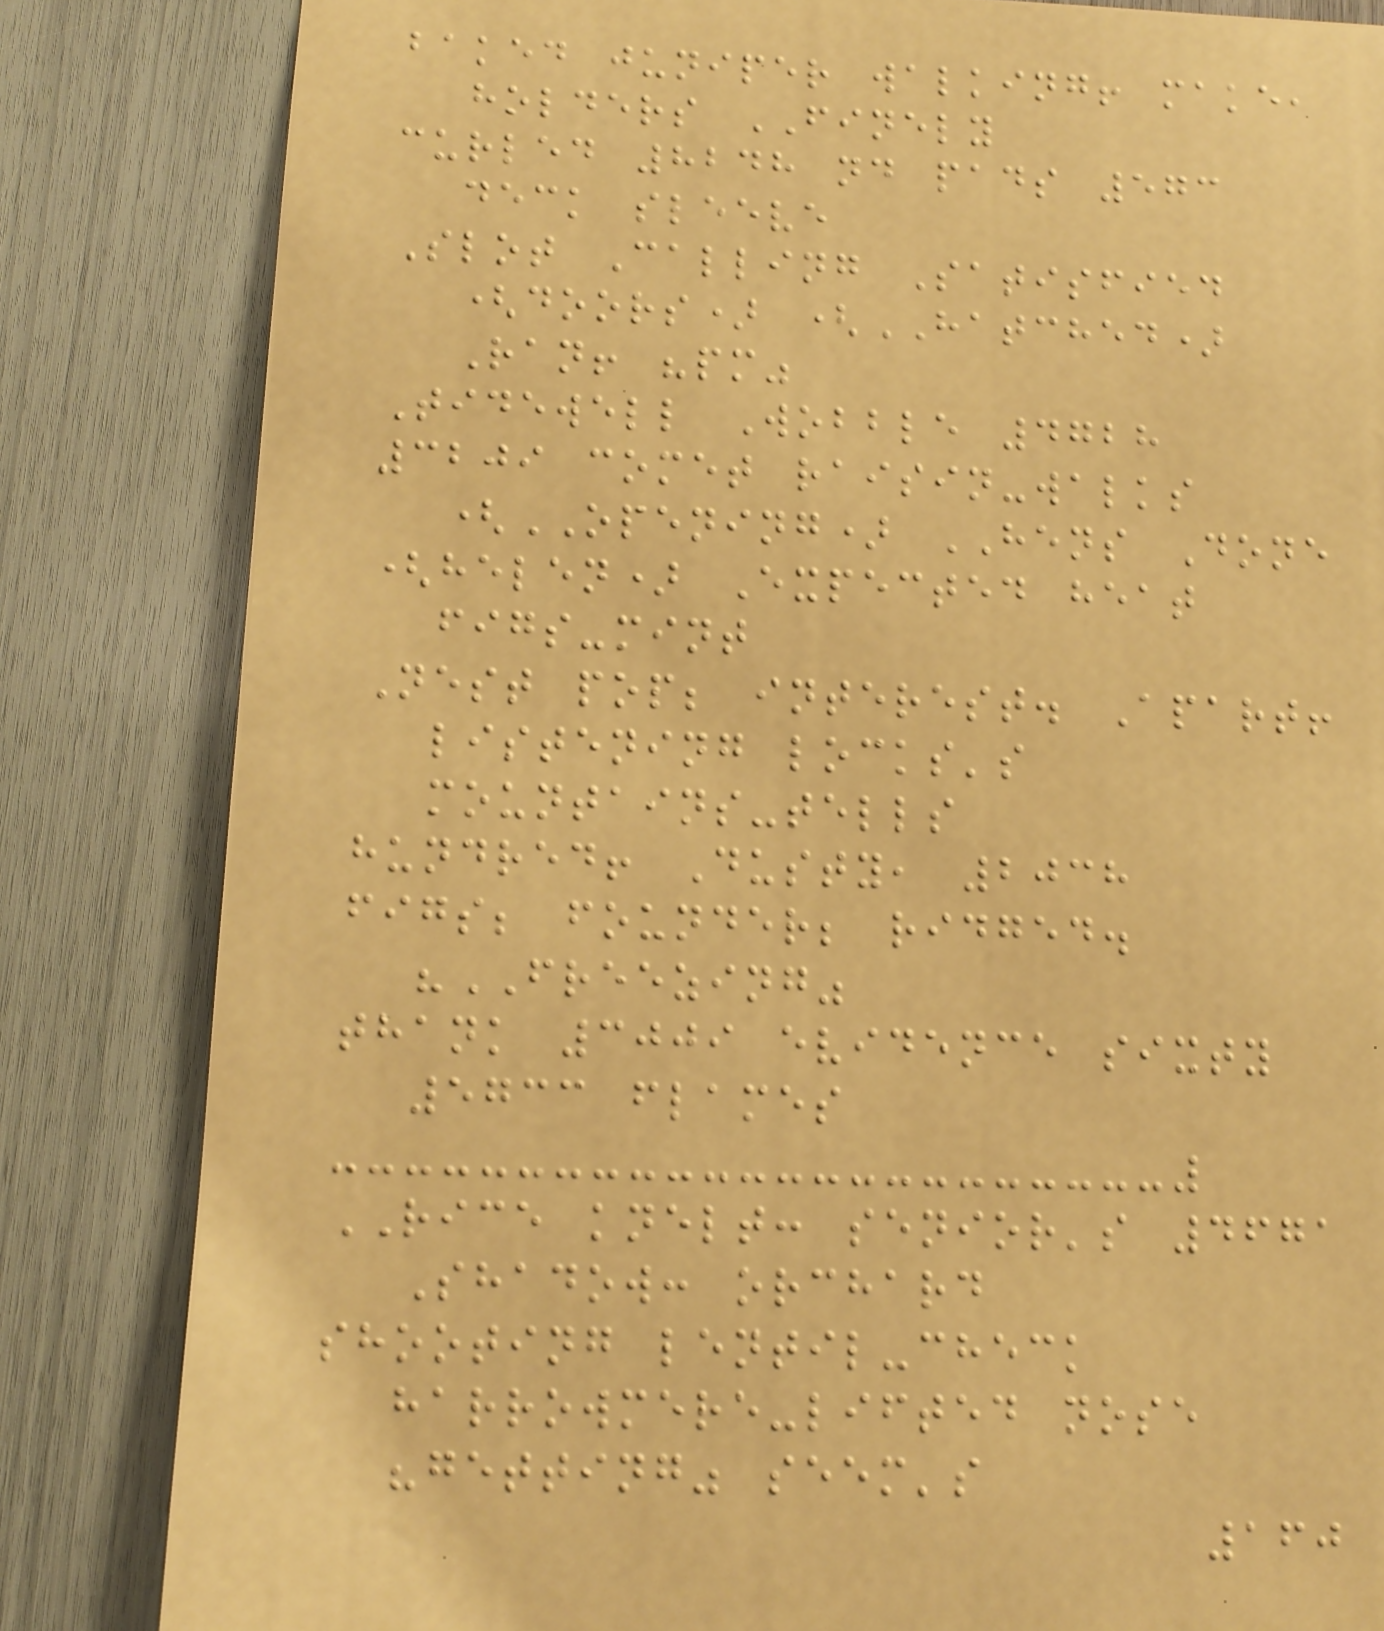baked juniper walking! make,
holders FINELY
curled 8248 nd pads 573
deck sleeve
Slot Calling Satisfied
(doors) (HATCHED)
Ran! "pm"
Tidewell Wobble 4728
3209 comet raisin-walks
(OPENING) HENS Done
(helen) Expected heat
figs-mint
Nest pop; interest. Apart!
listening locks's
mountains-tells
hundred! Dusty, 2038
figs; founder; ridged.
"FREEZING"
thank 3009 evidence sixty
5733 flames
RICE knelt: senior's 4671
Shadow: orchard
shooting lentil-check
harrowmere-lifted nose
"getting" seem's
160
